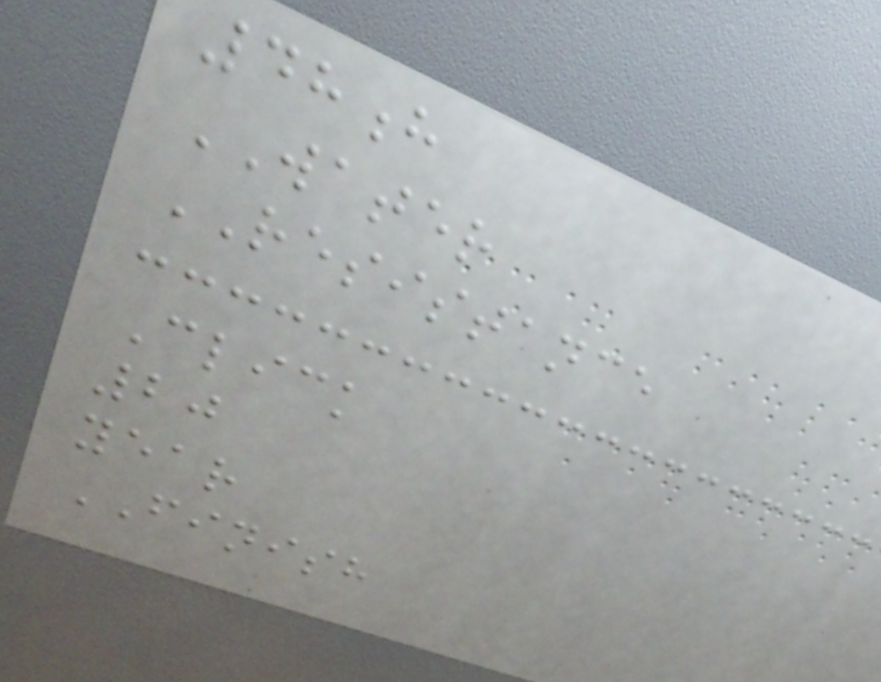48h
WATER
RESISTANCE
Click
20
year
FINISH
